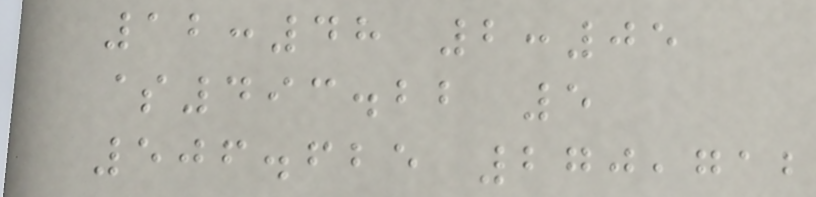12:48 2:05
$493.22 5
506.625 270,712
